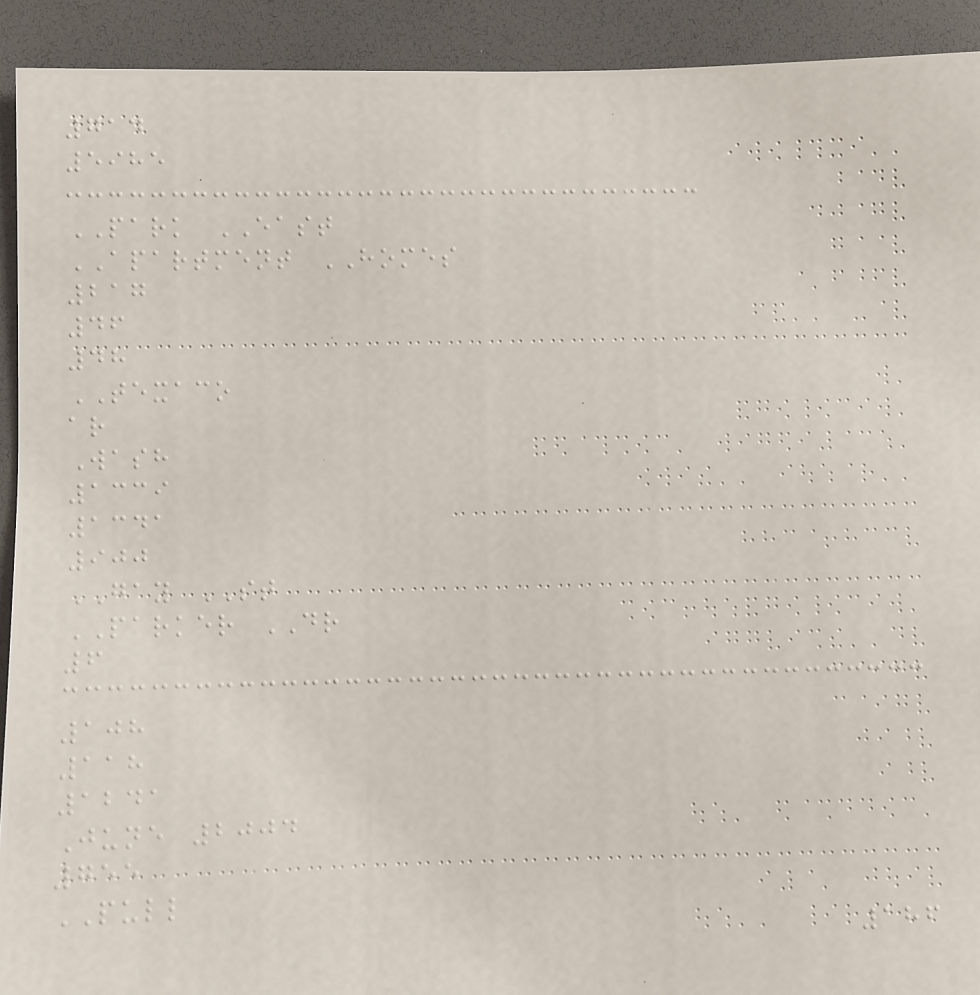714
5985
PARK EAST
APARTMENT HOMES
217
46
48
TEXACO
ar
Wash
1339
1341
900
GAY ST
PARKER DR
6
108
118
1241
June 2004
755
PULL
186
